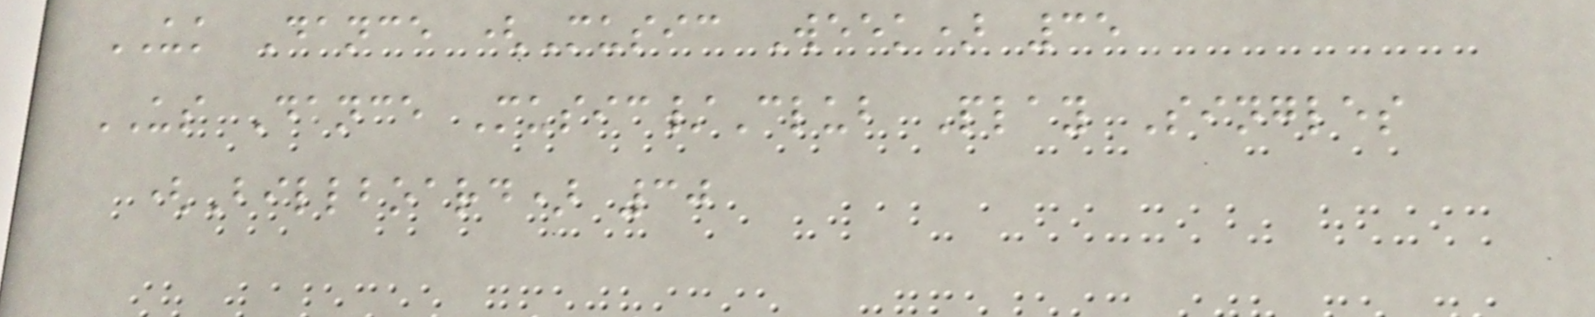UK Dance (Music Week) 35
US Dance Music/Club Play Singles
(Billboard) 30
